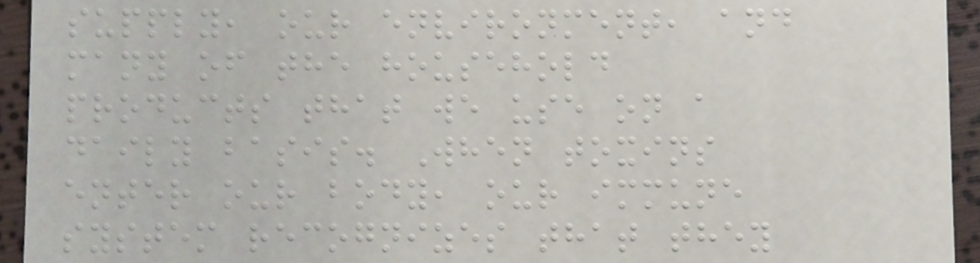supply, our environment, and
many of the household
products that we use on a
daily basis. When toxins
enter our body, our immune
system recognizes that they
